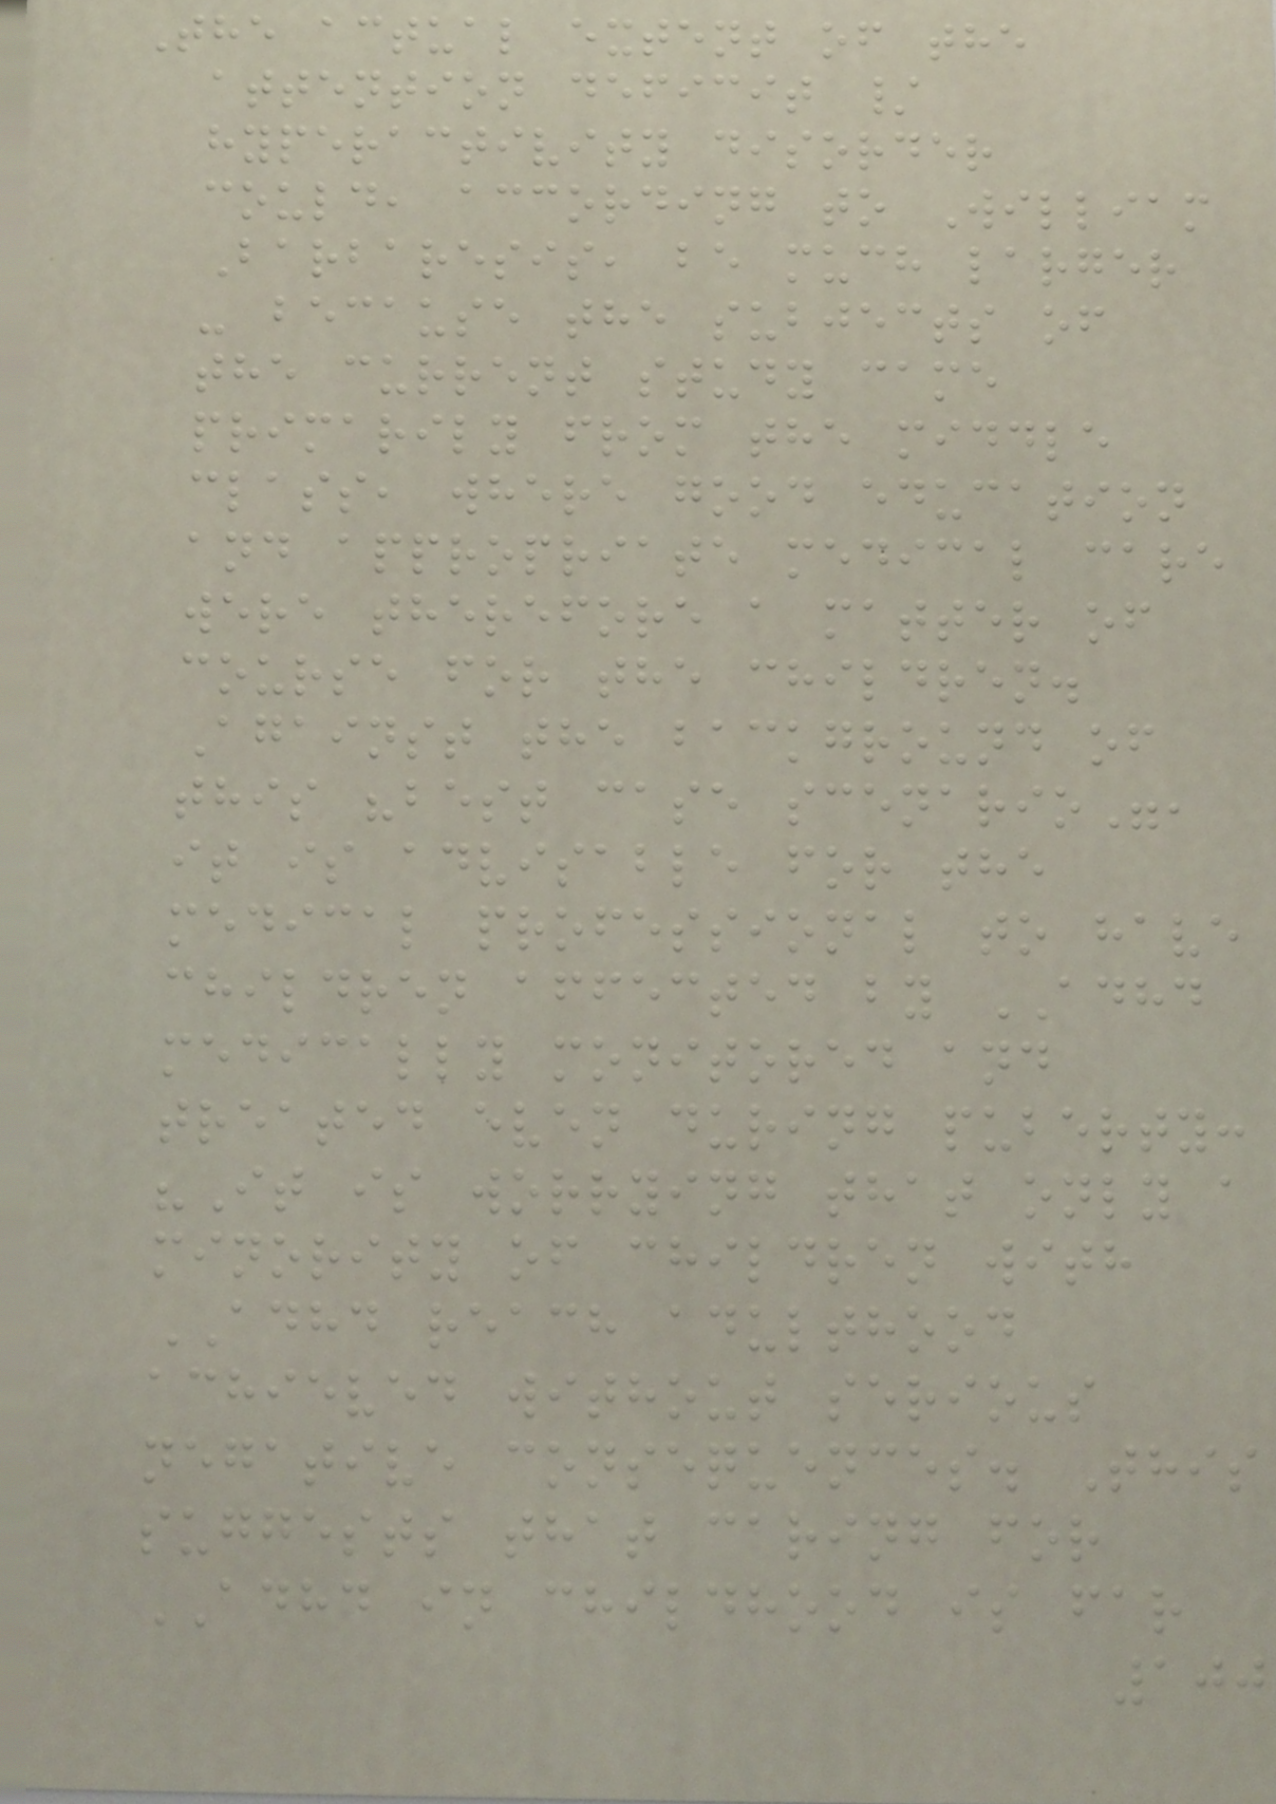The actual extent of the
attention deficit /
hyperactivity disorder
could, according to William
Barbaresis, be much larger
- because the subjects of
the current study came
primarily from the middle
class, where good education
and appropriate medical care
were therefore a matter of
course for the children.
Against the background of
this "best case scenario",
it is advisable for the
medical professional to have
children affected by ADHD
medically monitored and
treated even during puberty:
"It is worrying that only a
minority of children with
ADHD reach adulthood
achieved without serious
negative consequences. This
suggests that caring for
ADHD in childhood is far
100
